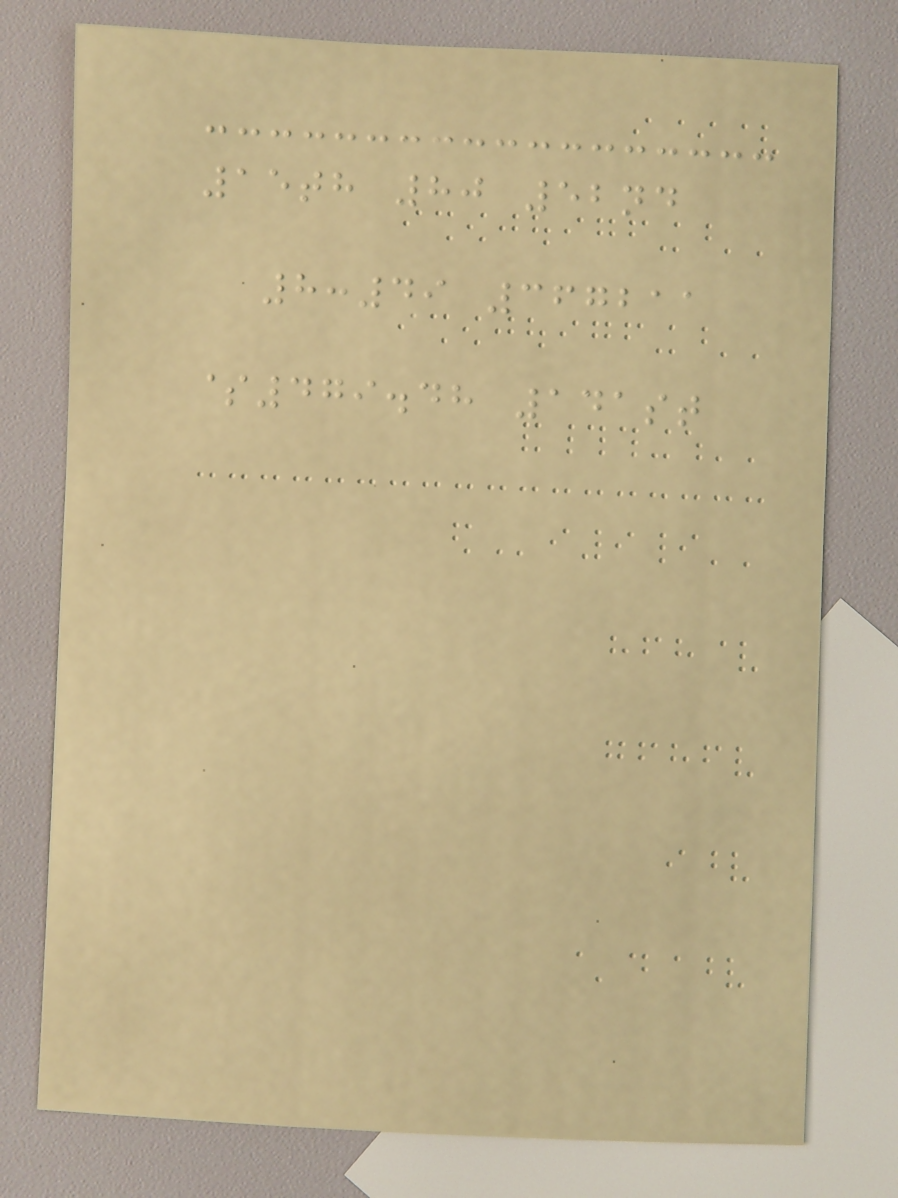15th 80 52nd
8:49 367211
$479.48 141st
